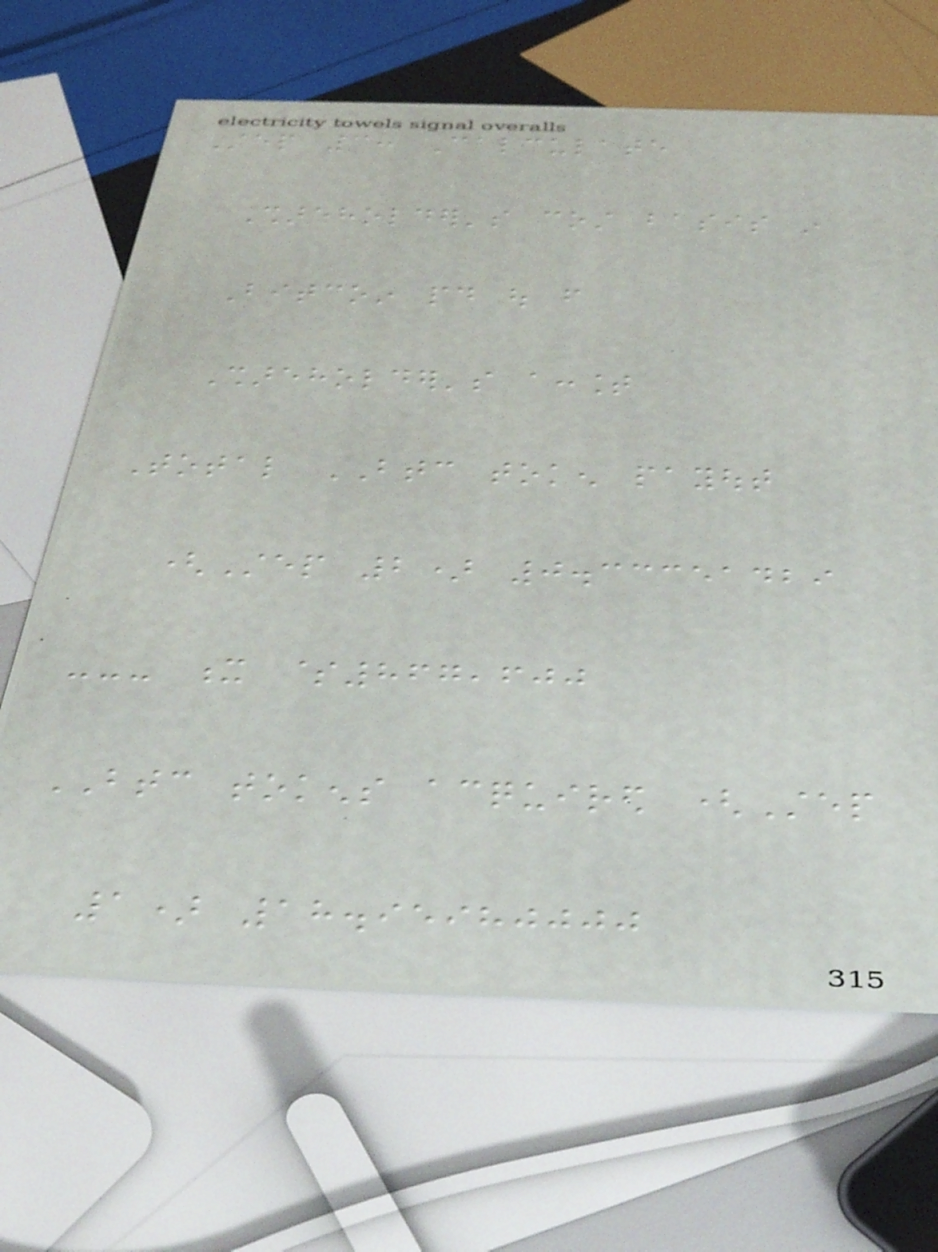Step 3: Calculate
Shareholder's cost basis in
Bitcoin paid out from
Shareholder's account
Total BTC token payout
(Step 2) 0.33351429
--- x $867,600
BTC tokens acquired (Step
1) 18.95980000
